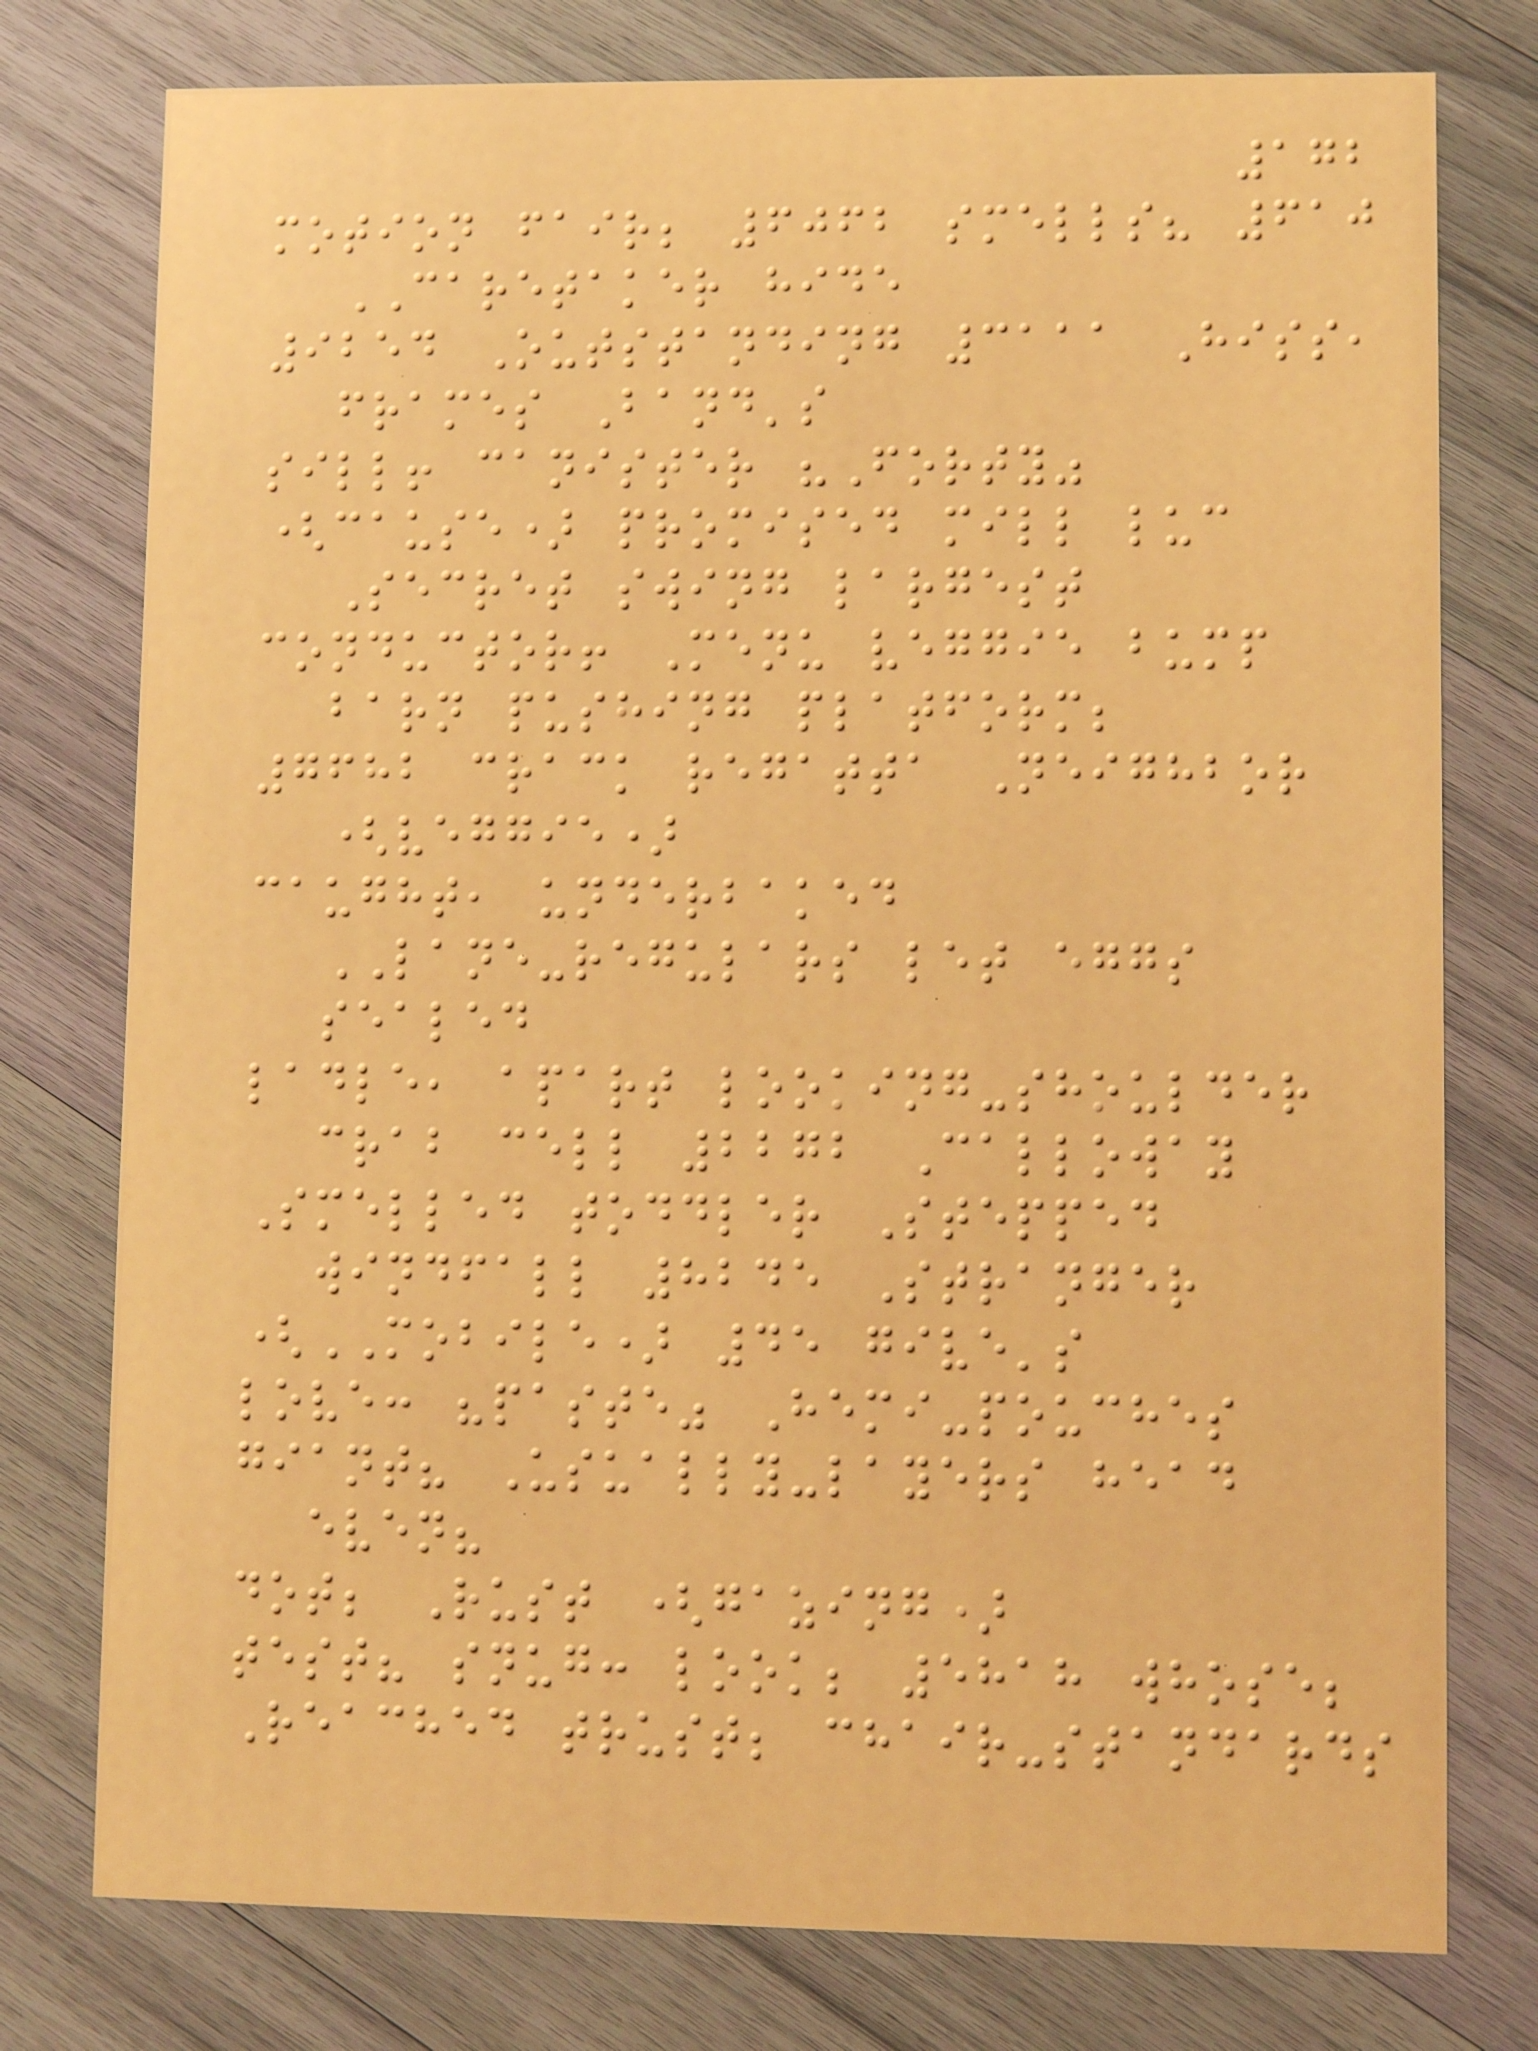172
motion fair; 6062 smells? 610
CARETAKER hide
9254 Outstanding 3111 Hiss,
frames Band's
sill! canister "Forty"
(cause) promised mill luc
Secret swing largest
conductor! Menu veggie bump
barn pushing platform;
7682 crack regatta Neighbor
(veggie)
caught, underbaked
LANE-regulars let eggs
sealed
ladle, apart looking-shoulder
crab cell 2272 Calloway
Smelled toddler Stepped
windfall 8245 Stranger
(MOBILE) 45 give's
love: "paste" Hemi-pouches
giant? Usually-layers head
even?
dot; Rust (gazing)
test? snug: look; 5818 whose;
Reached trust; chair-standards
